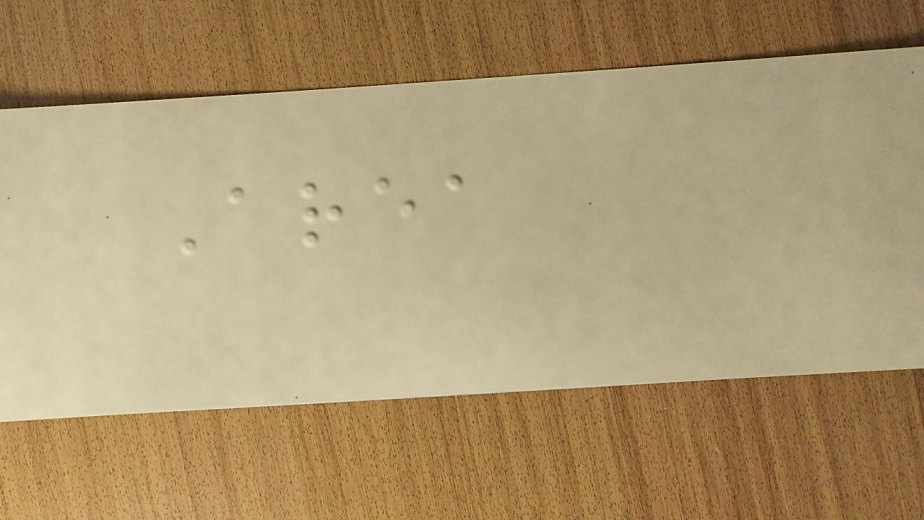Area
